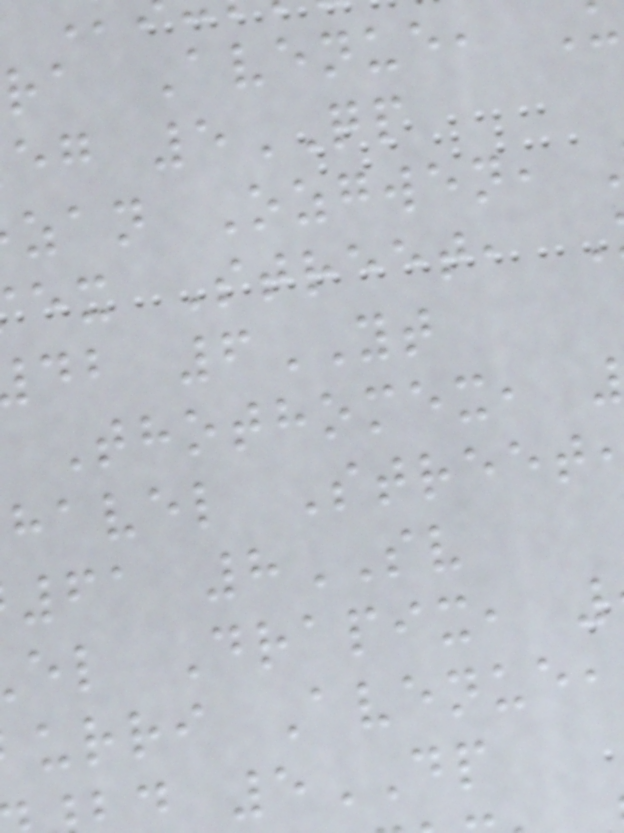ra Avenue,
eg 5QP
zan Ozgwen,
ex Street,
db 6YT
Thothomex,
havel Street
61 8SV
el Drapix,
urri Avenue,
d 5DP
